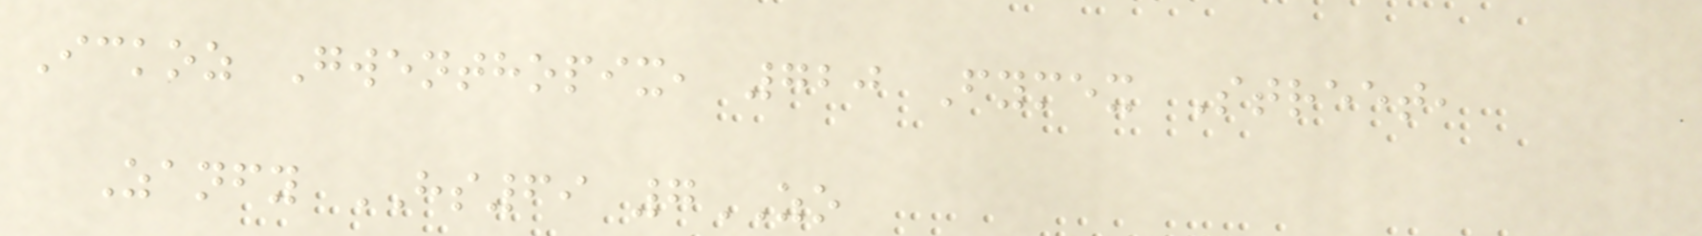Ickoz Gwenthopix, 720 Fymex Street,
Zanfy HS69 7ZO
